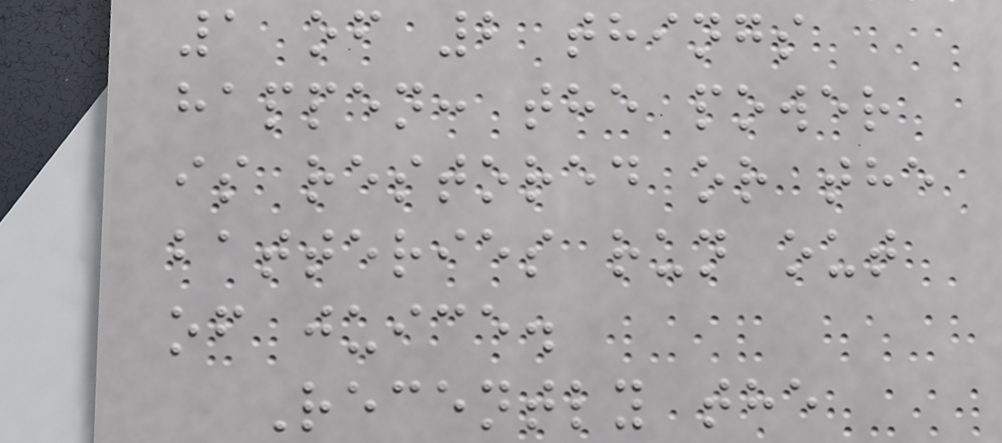1 of 2 things
happen: the power
is restored or the
batteries run out
of juice.
Recently the
